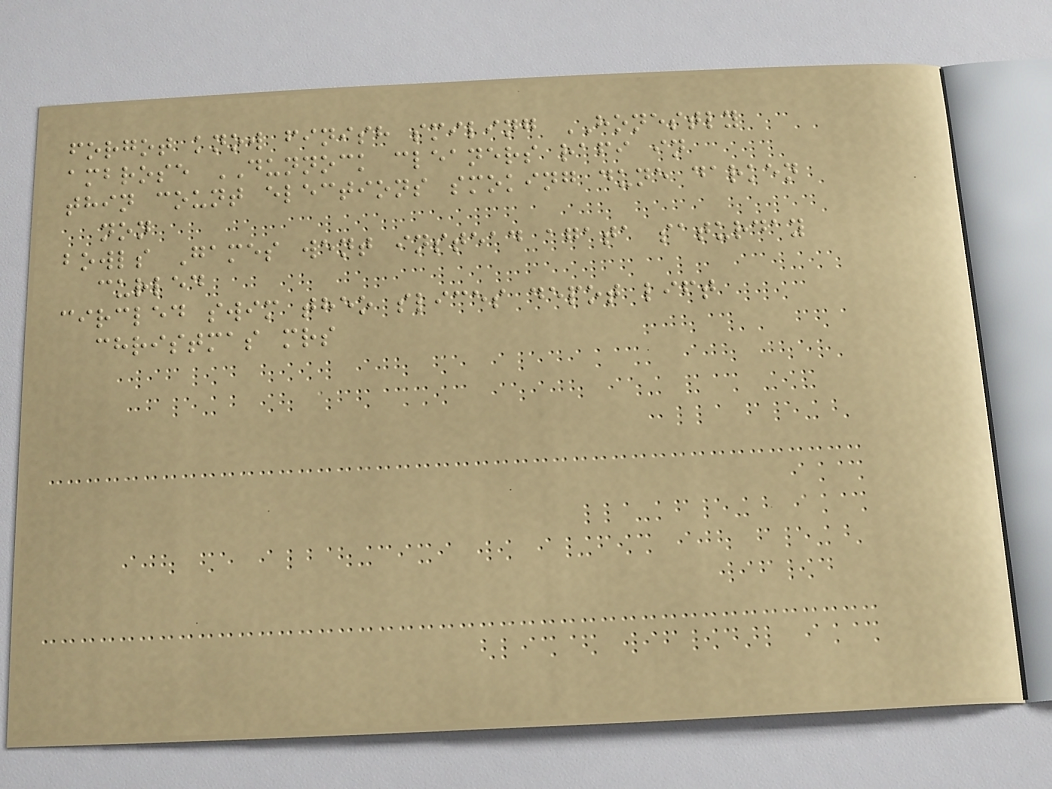forgot know finish smiling HONESTLY
ambrose DUNNOCK cleaners rafi in
thin count elections smoking dune darken
non
bowls Games went instead agata saturday
curled
circled swim theo slices depot lift
christmas mrs
